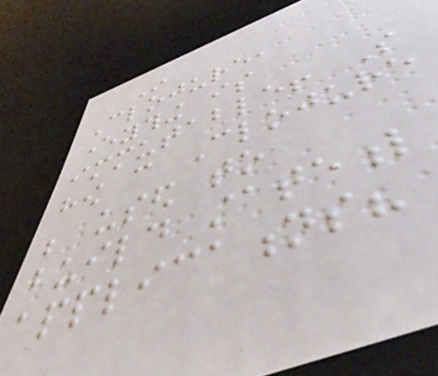In
Clojure,
everything is
immutable! So
how can Clojure
be used to
build stateful
applications?
